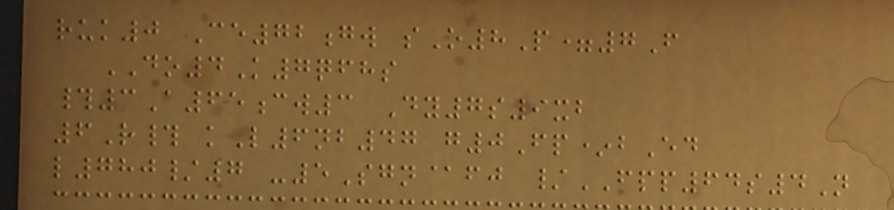ruk0 Ce72gw sO8P=7F
DO4K7qfhs
#3A65cw3 Dy7s9xb
6R# kL6nb47 g0Fp*bEd
l780/7 -5Sgn@fj /FPP64s4N
